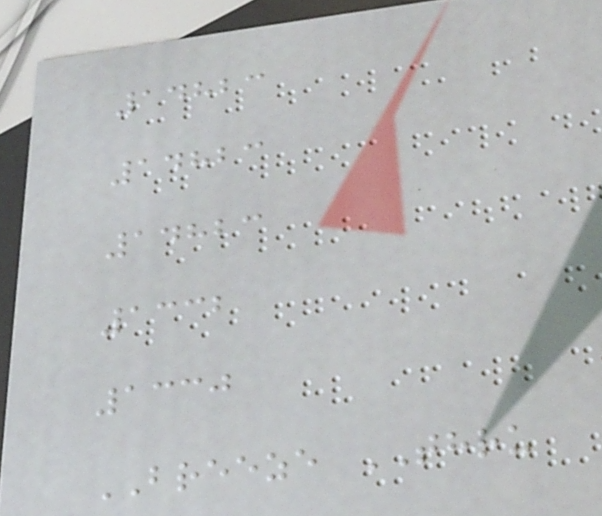14823
14823
14823
1332
1330
BREEZE THRU
